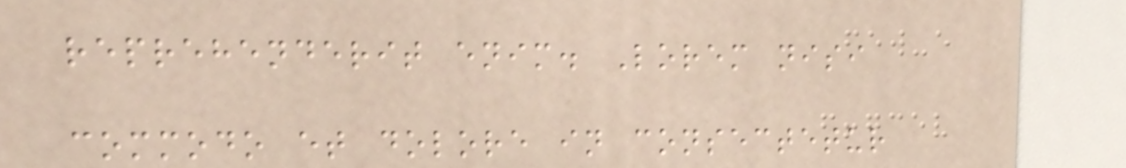reprehenderit enim. Lorem nisi
commodo et dolore in consectetur
